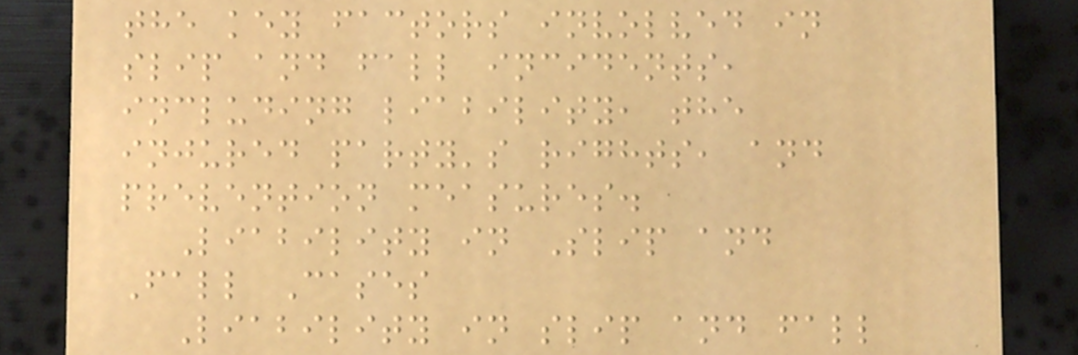the key factors involved in
slip and fall incidents,
including liability, the
injured party's rights, and
prevention measures.
Liability in Slip and
Fall Cases
Liability in slip and fall
